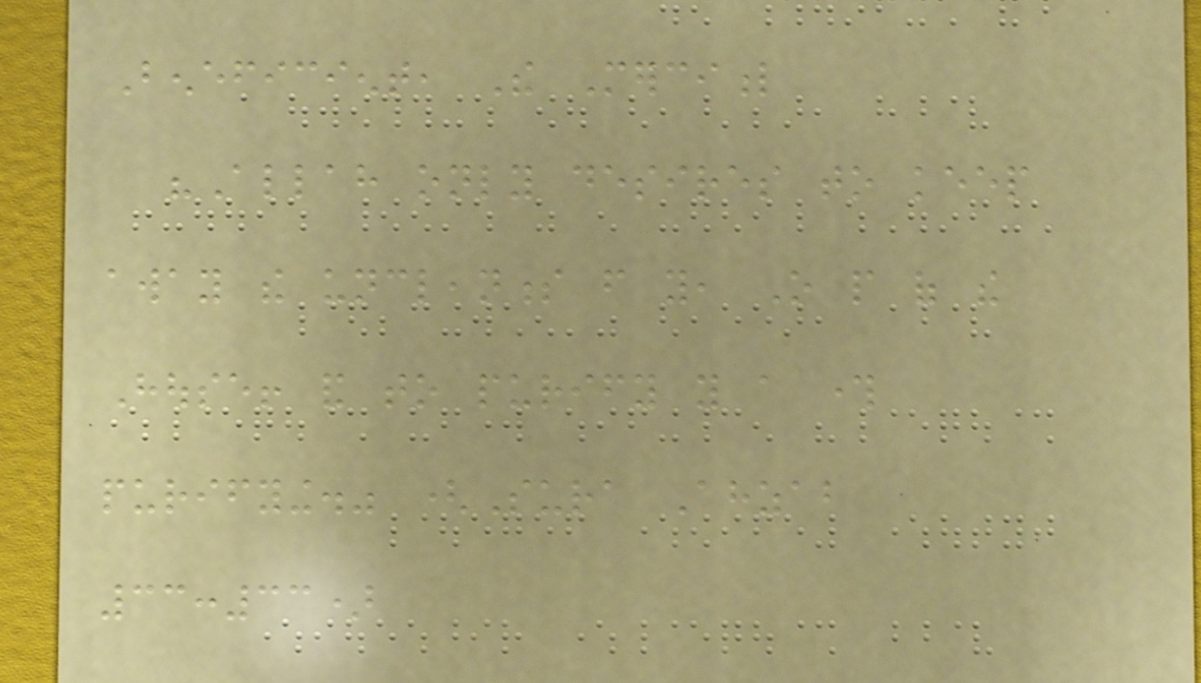Beneficient, The Merciful
"Allah only desires to keep
away the uncleanness from you, O people of the
House! and to purify you a through
purifying." (Sura Ahzab
33:33)
